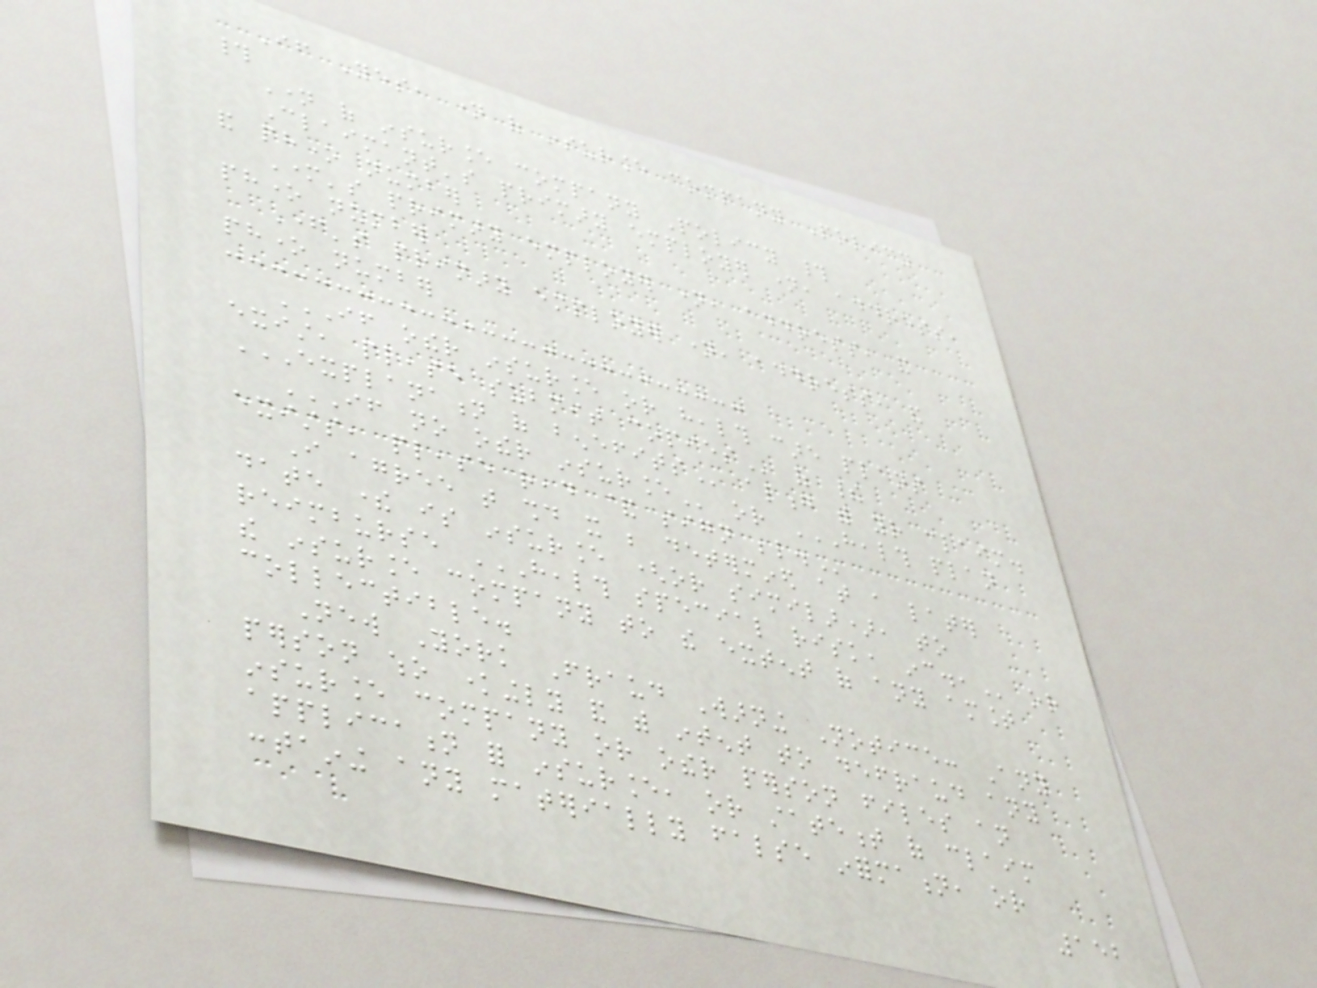If Yes, name of insurance company Policy
#
Name of insurance company Policy #
Claimant's primary employer name, address,
and phone number
Mother's primary employer name, address, and
phone number
Father's primary employer name, address, and
phone number
IF OTHER INSURANCE OR HEALTH CARE PLANS
EXIST, PLEASE SUBMIT COPIES of their
EXPLANATION OF BENEFITS along with your claim.
IF NO OTHER INSURANCE or HEALTH PLAN
EXISTS, PLEASE READ & SIGN BELOW.
I agree that should it be determined at a later
date there is insurance (or similar), to
reimburse HEALTH SPECIAL RISK, INC., or
the insurance company to the extent of any amount
collectible.
New York Fraud Warning Notice: Any
person who knowingly and with intent to defraud any
insurance company or other person files an
application for insurance, or statement of claim
containing any materially false information, or
152
